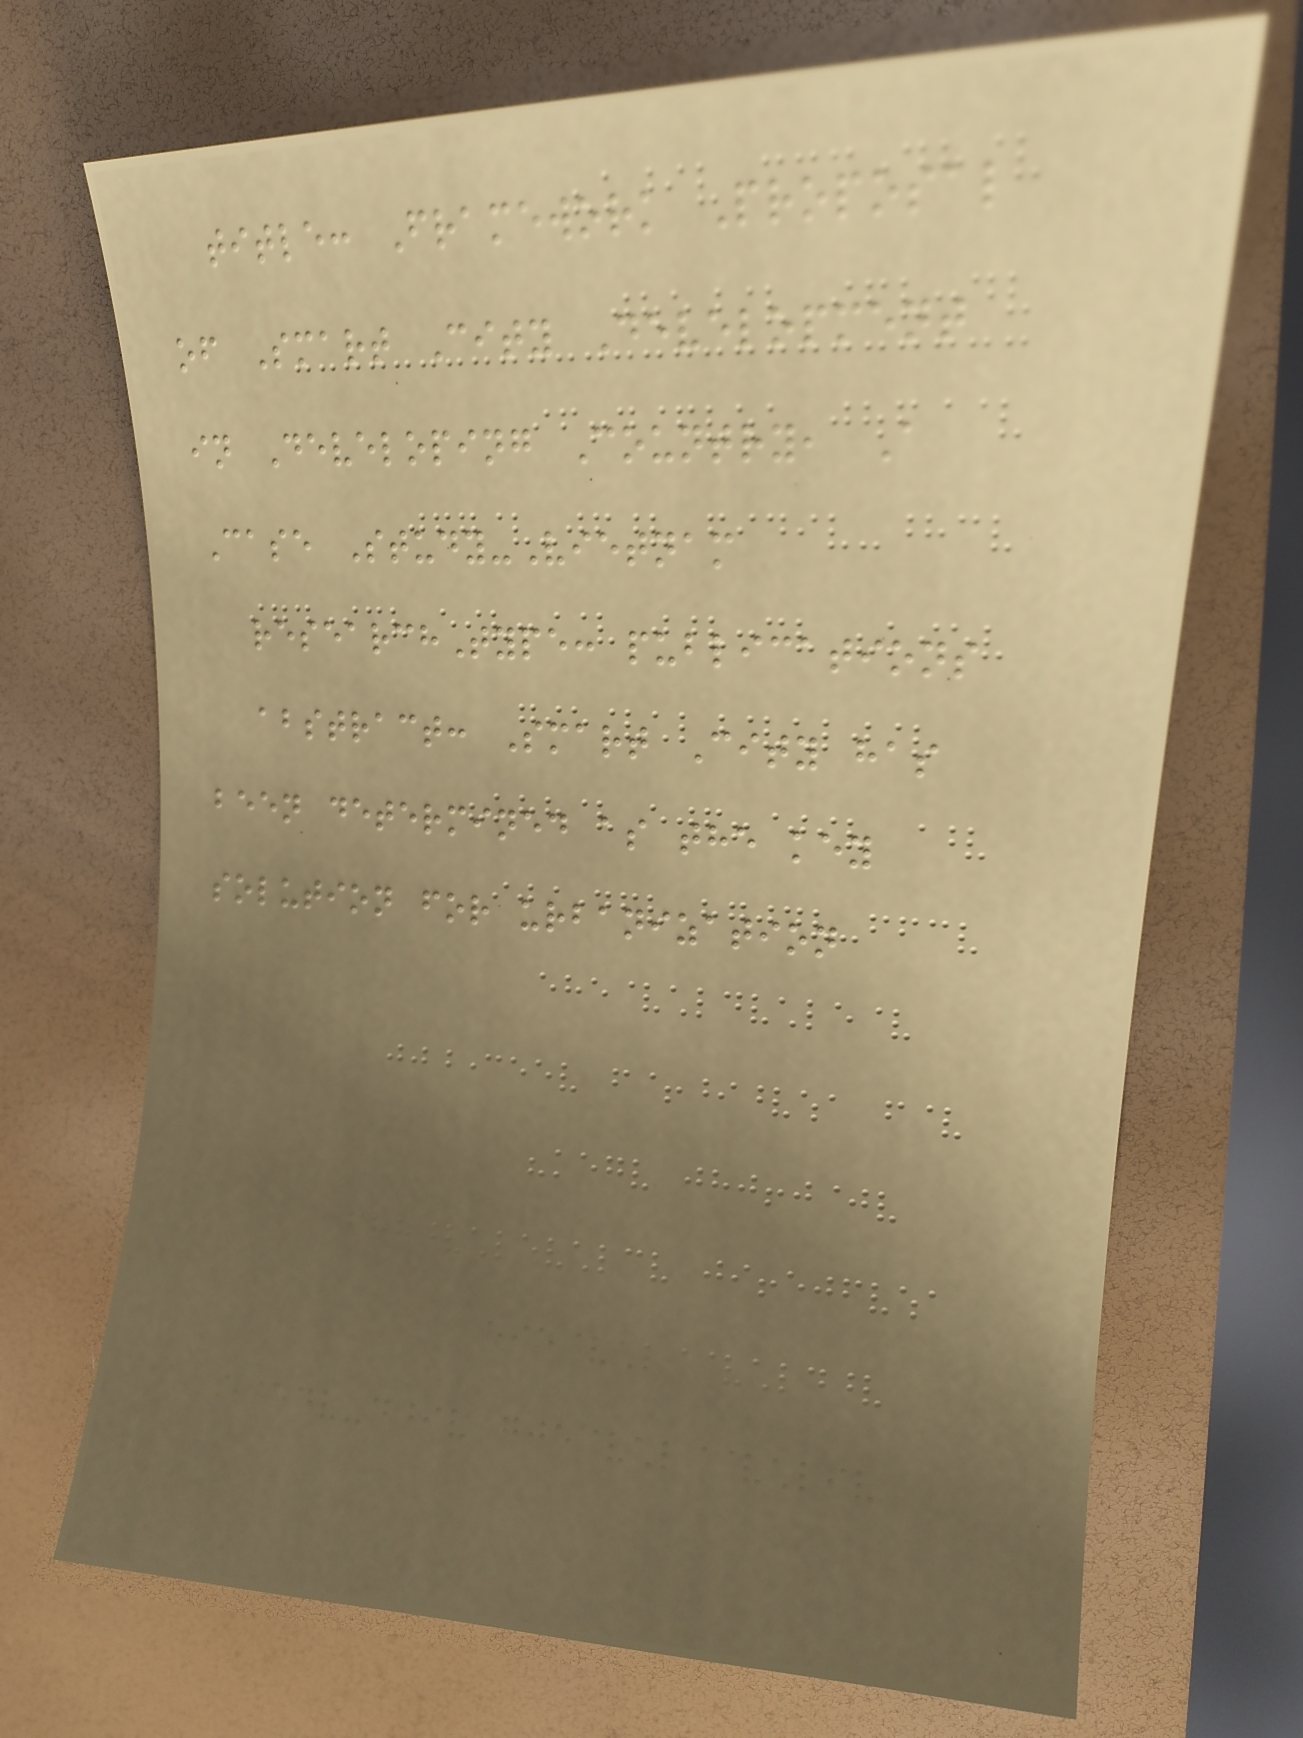title: Framework Proposal
of Smart City Development
in Developing Country, A
Case Study-Vietnam
researchType: publications
abstract: Smart City has
been determined as the key
solution for urbanization
